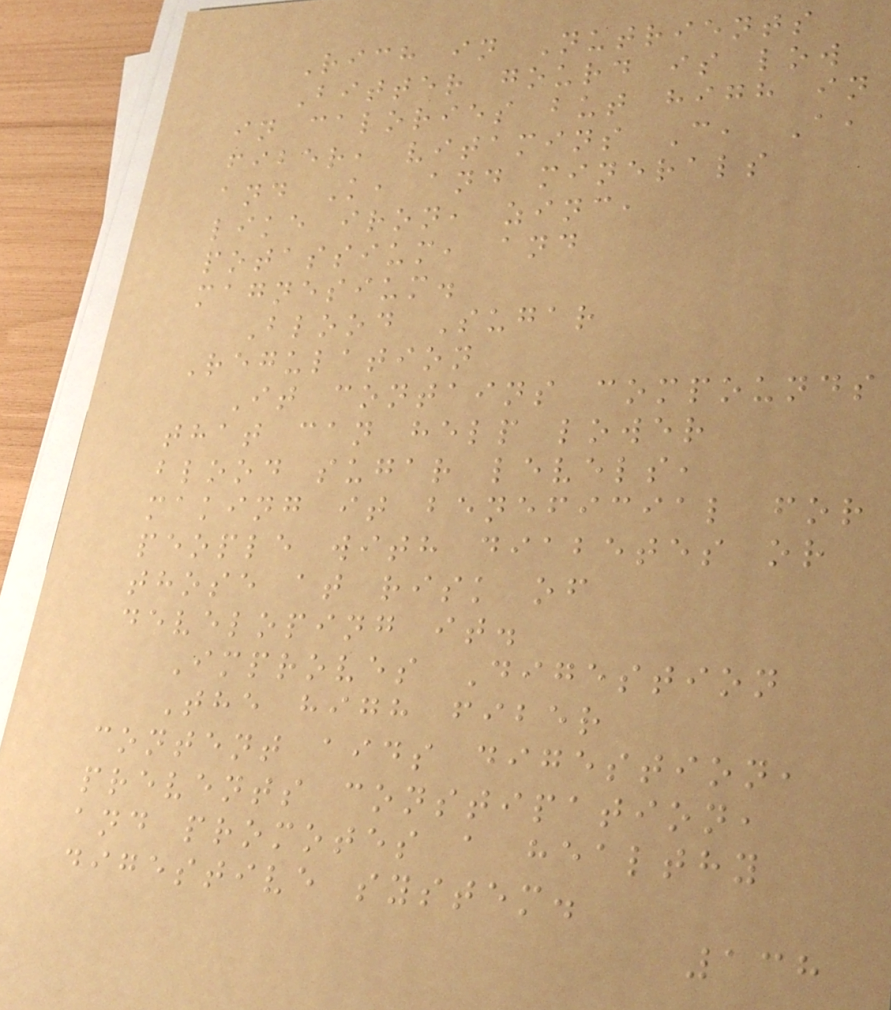Rich in Nutrients
Bitter gourd is low
in calories but high in
fiber, vitamins C, A,
and K, and minerals
like iron, zinc,
potassium, and
magnesium.
Blood Sugar
Regulation
It contains compounds
that can help lower
blood sugar levels,
making it beneficial for
people with diabetes or
those at risk of
developing it.
Improves Digestion
The high fiber
content aids digestion,
prevents constipation,
and promotes a healthy
digestive system.
138
